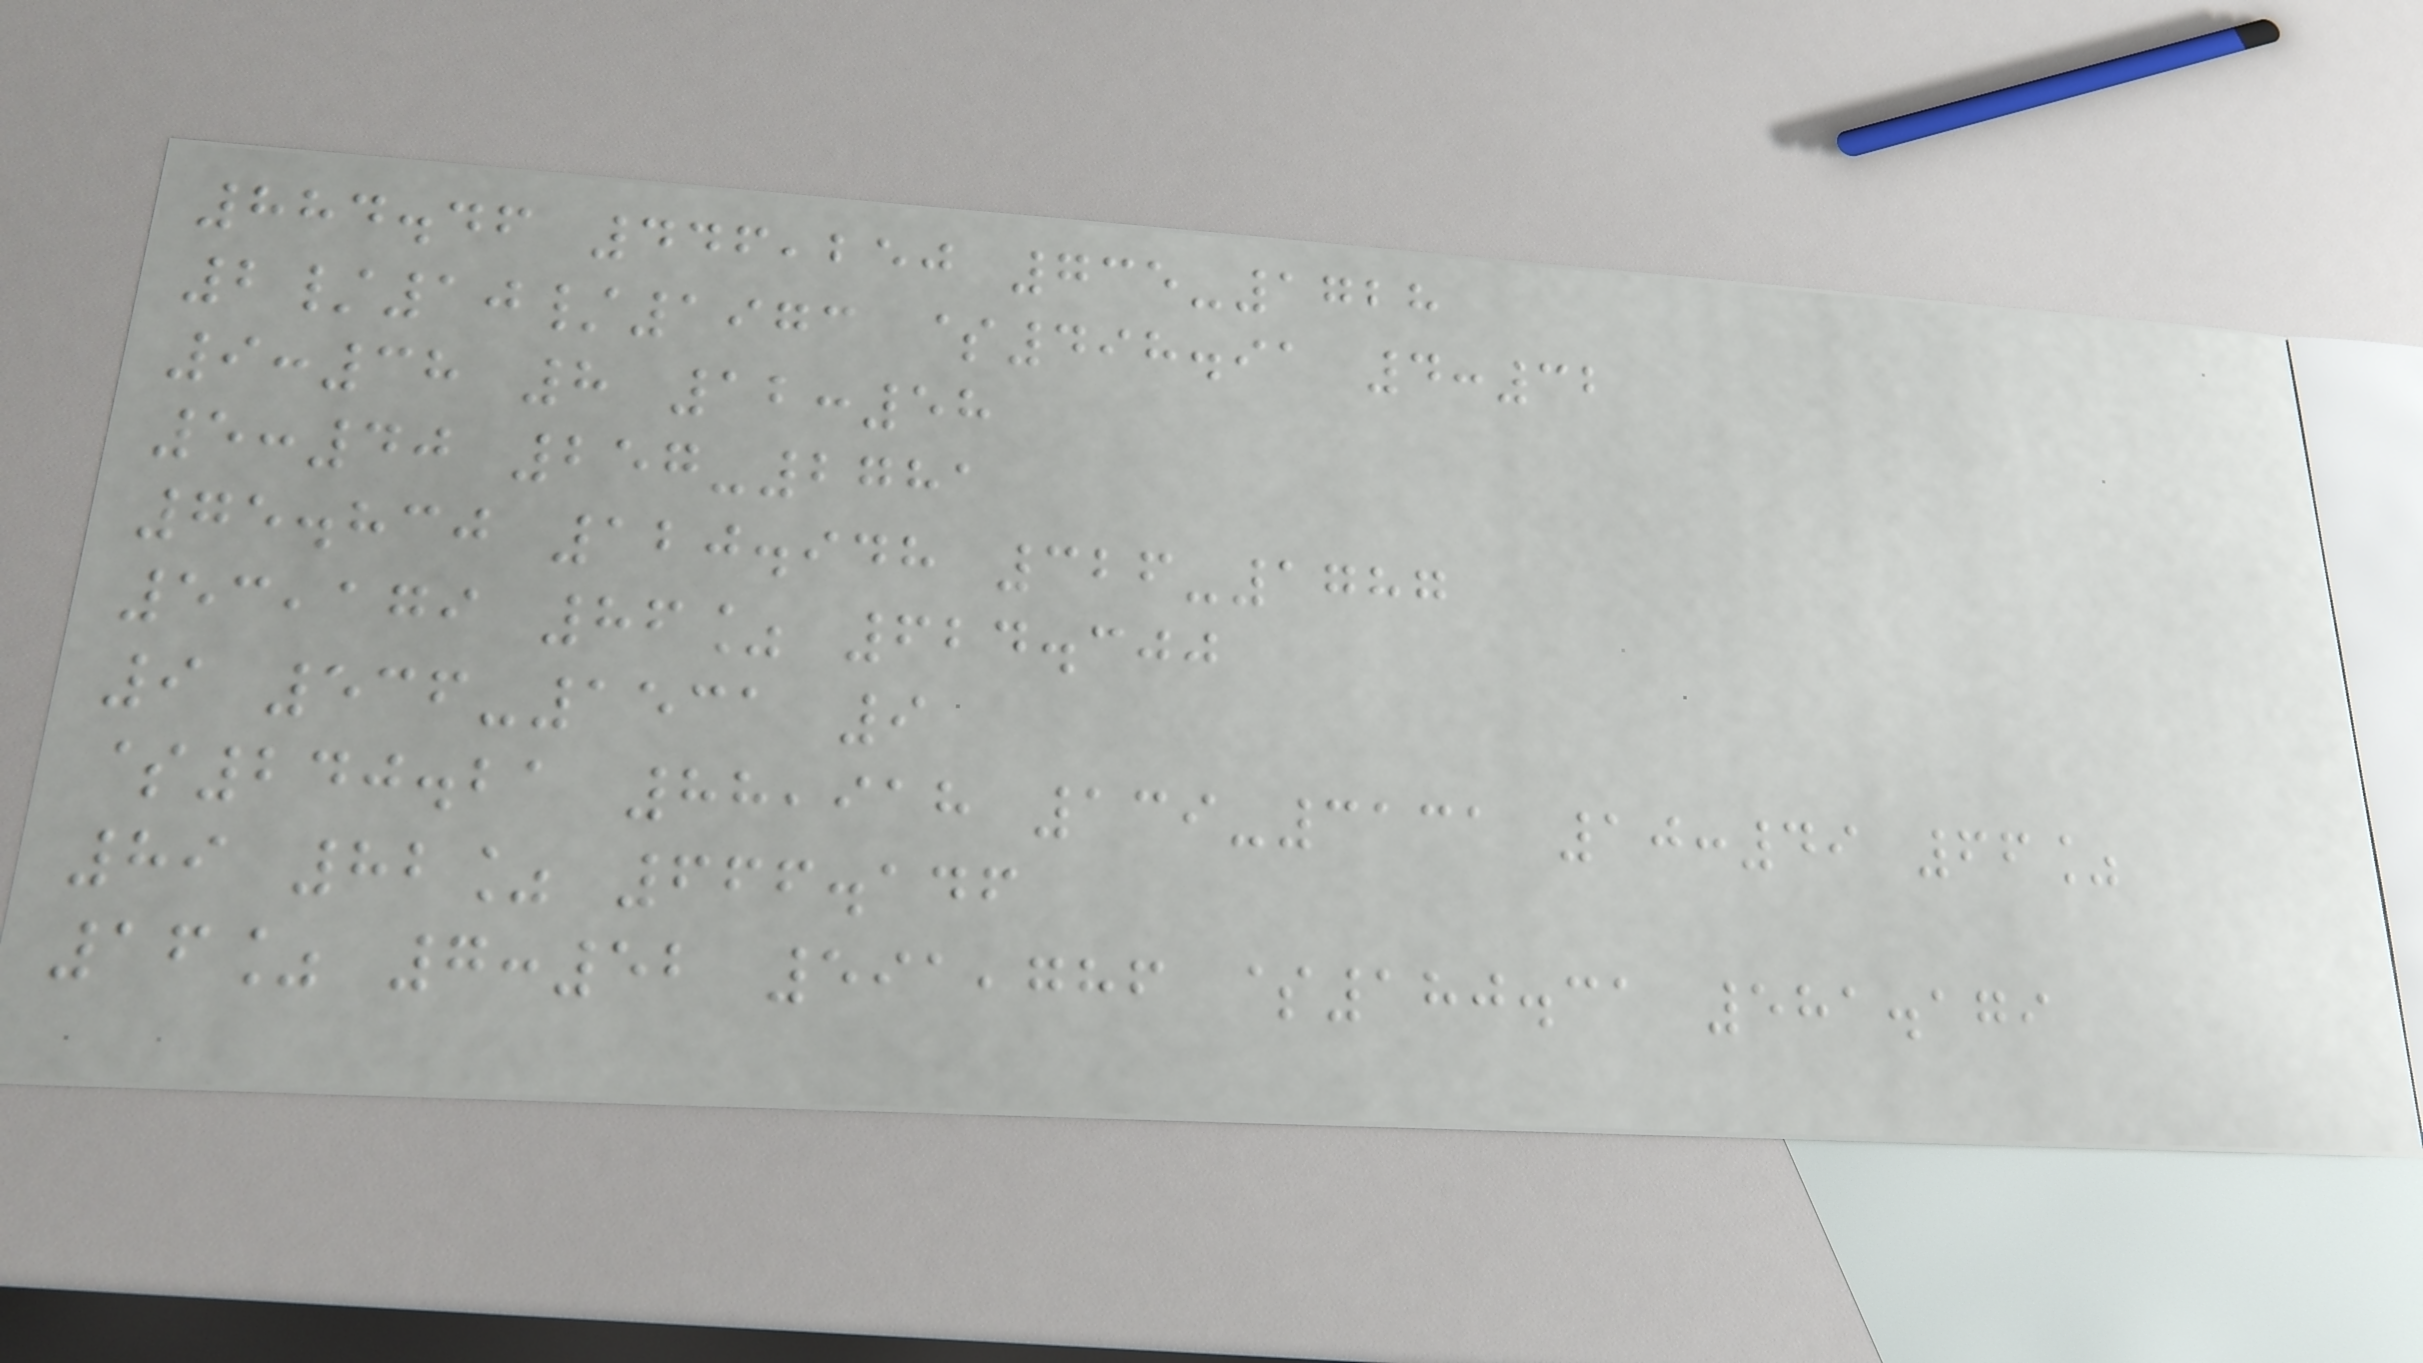884.46 446,250 735-1728
2/10/1973 $498.91 4:32
9:38 8 12:58
5:40 257-2781
75.830 120.948 326-1787
53,179 86% 624.300
9 536-1531 9
$240.21 88,918 139-3131 10:49 66%
89 82% 666.146
16% 7:52 591,786 $180.31 581.179
